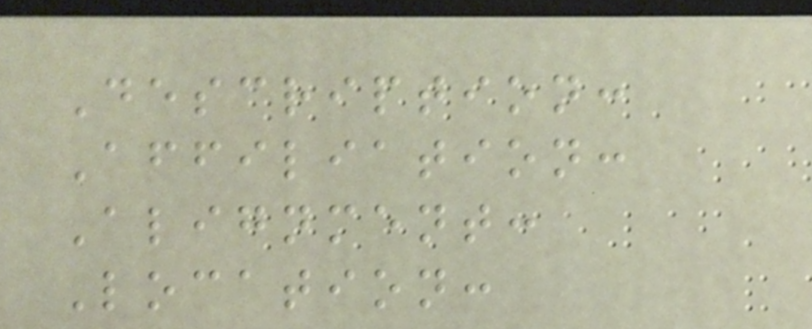Description:
Affiliation:
Alignment:
Location:
